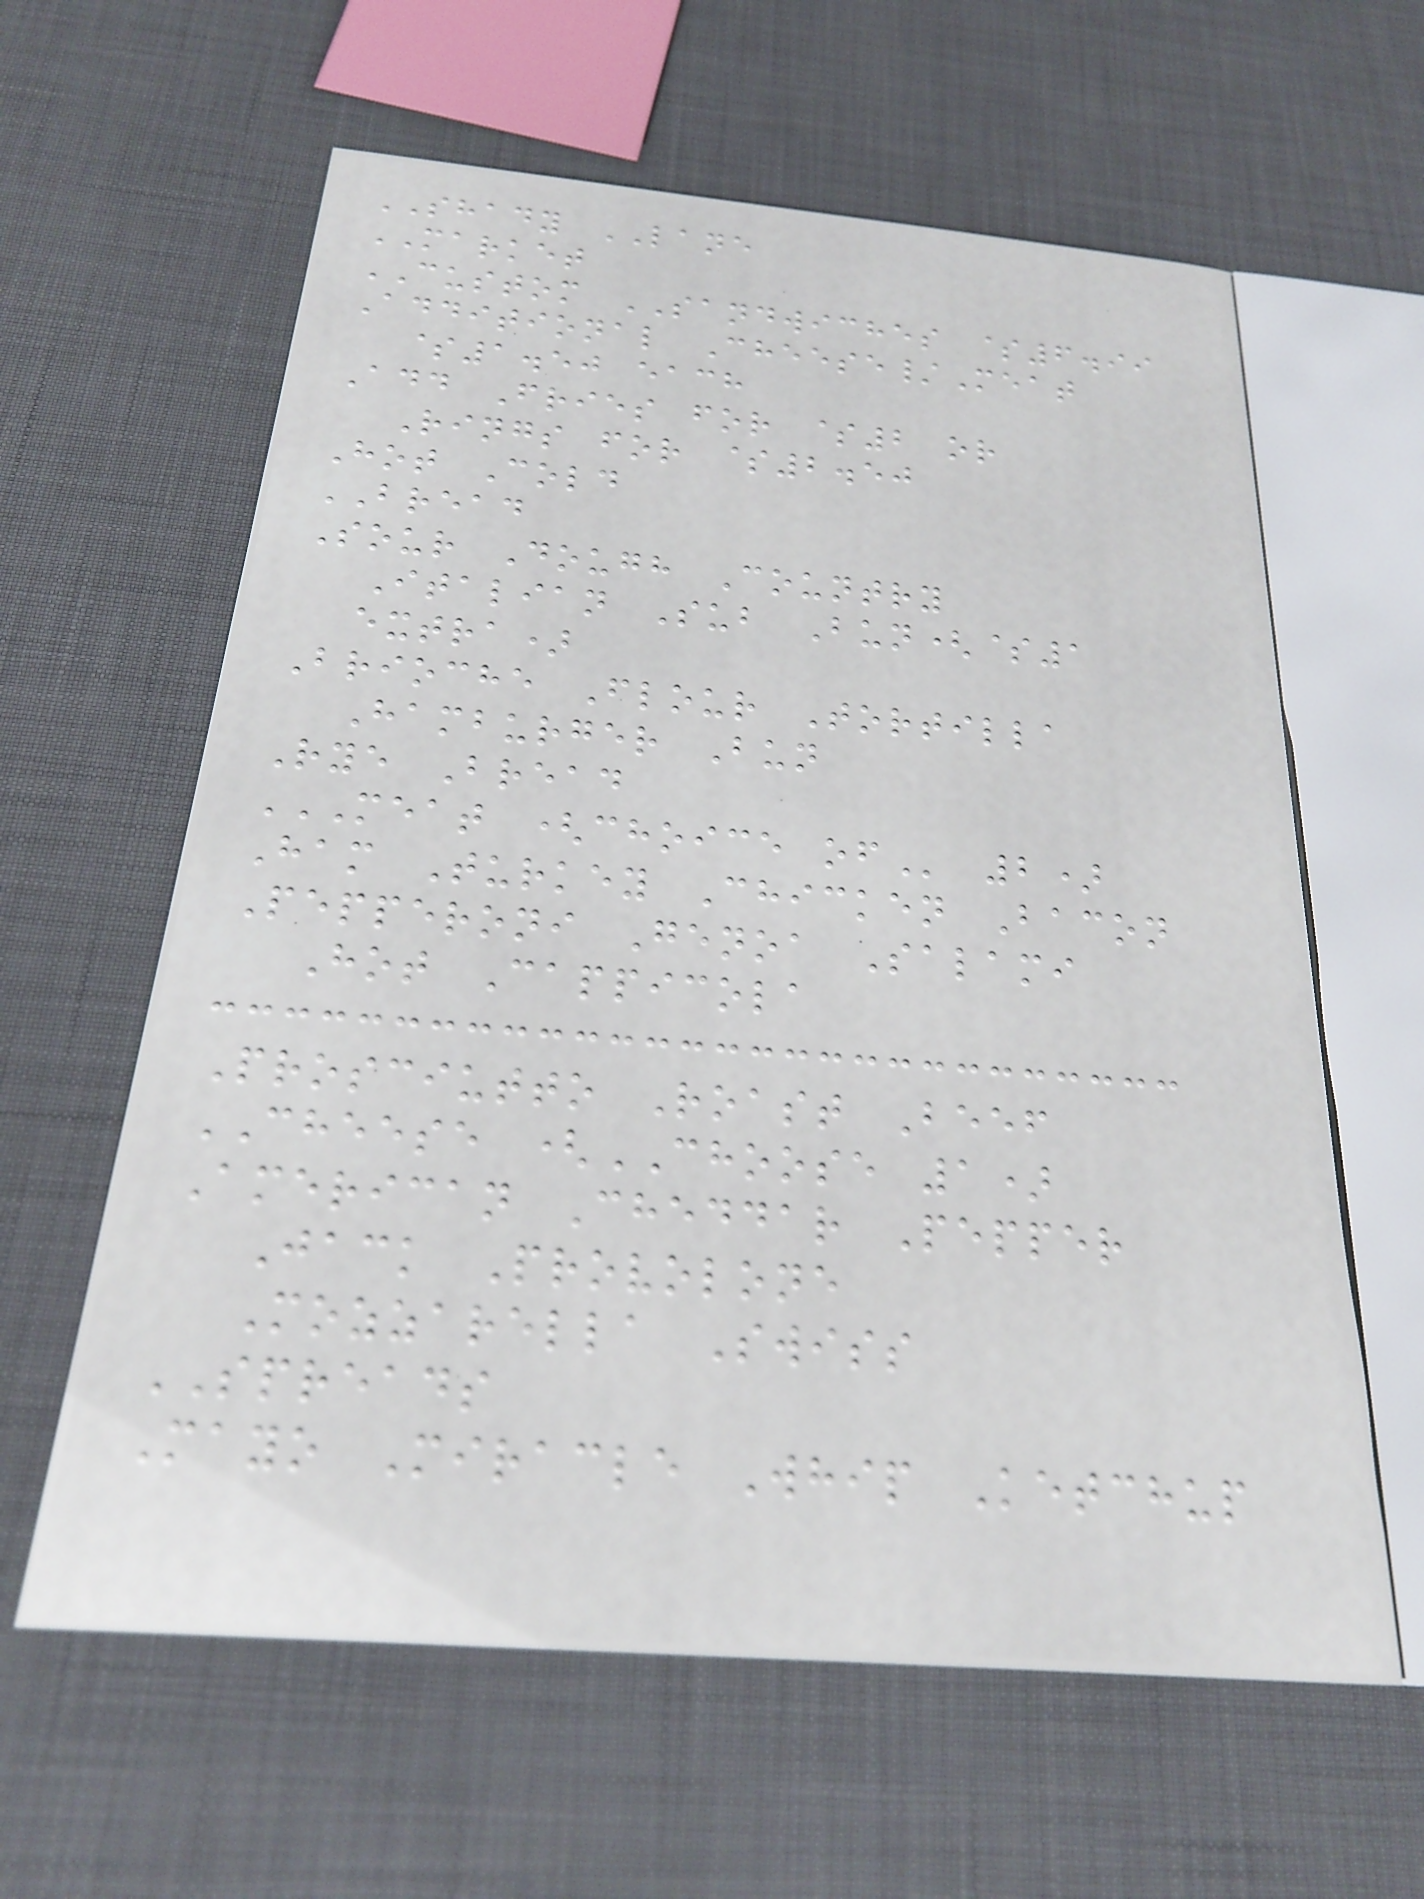SHADY LANE
MARKET
CUSTOM SANDWICHES $6.99
Additional Cheese/Meat
$1.50 each
Add Fries for $2 or
Rings for $2.50
Hot Cold
BREAD
Sour Dough Country
Italian Sub Bun($1
extra)
Brioche Flour Tortilla
Hamburger Bun
Rye Bread
MEAT (CHOICE OF 2)
Ham Turkey Chicken Bacon
Pepperoni Genoa Salami
Hot Cappicola
Prosciutto Roast Beef
CHEESE (CHOOSE 1)
American Cheddar Pepper
Jack Provolone
Mozzarella Swiss
SPREADS
Mayo Miracle Whip Ketchup
